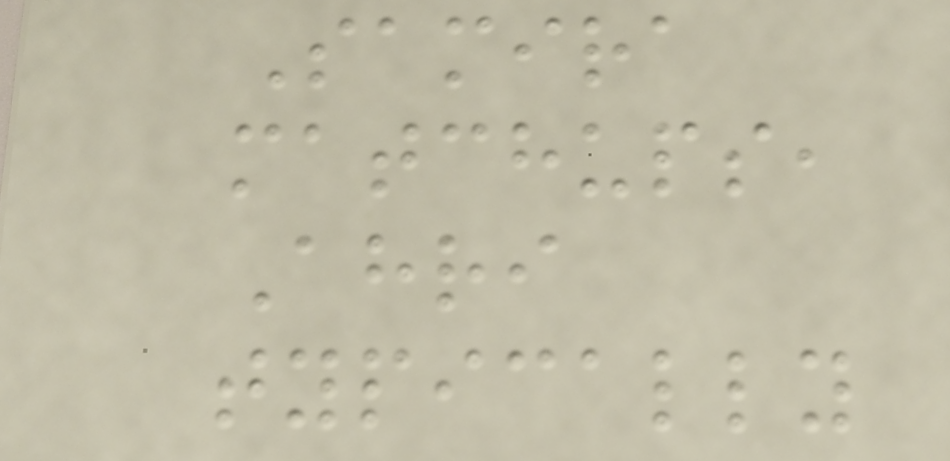Samira
matchups,
Ahri
typically
